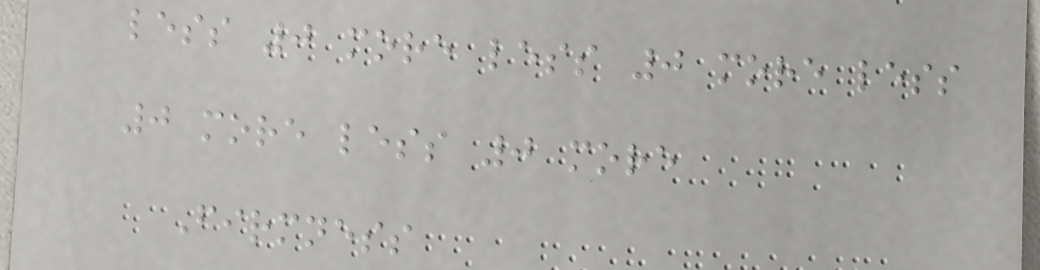less 0 more less 0 more less
0 more less 0 more
Firmness
